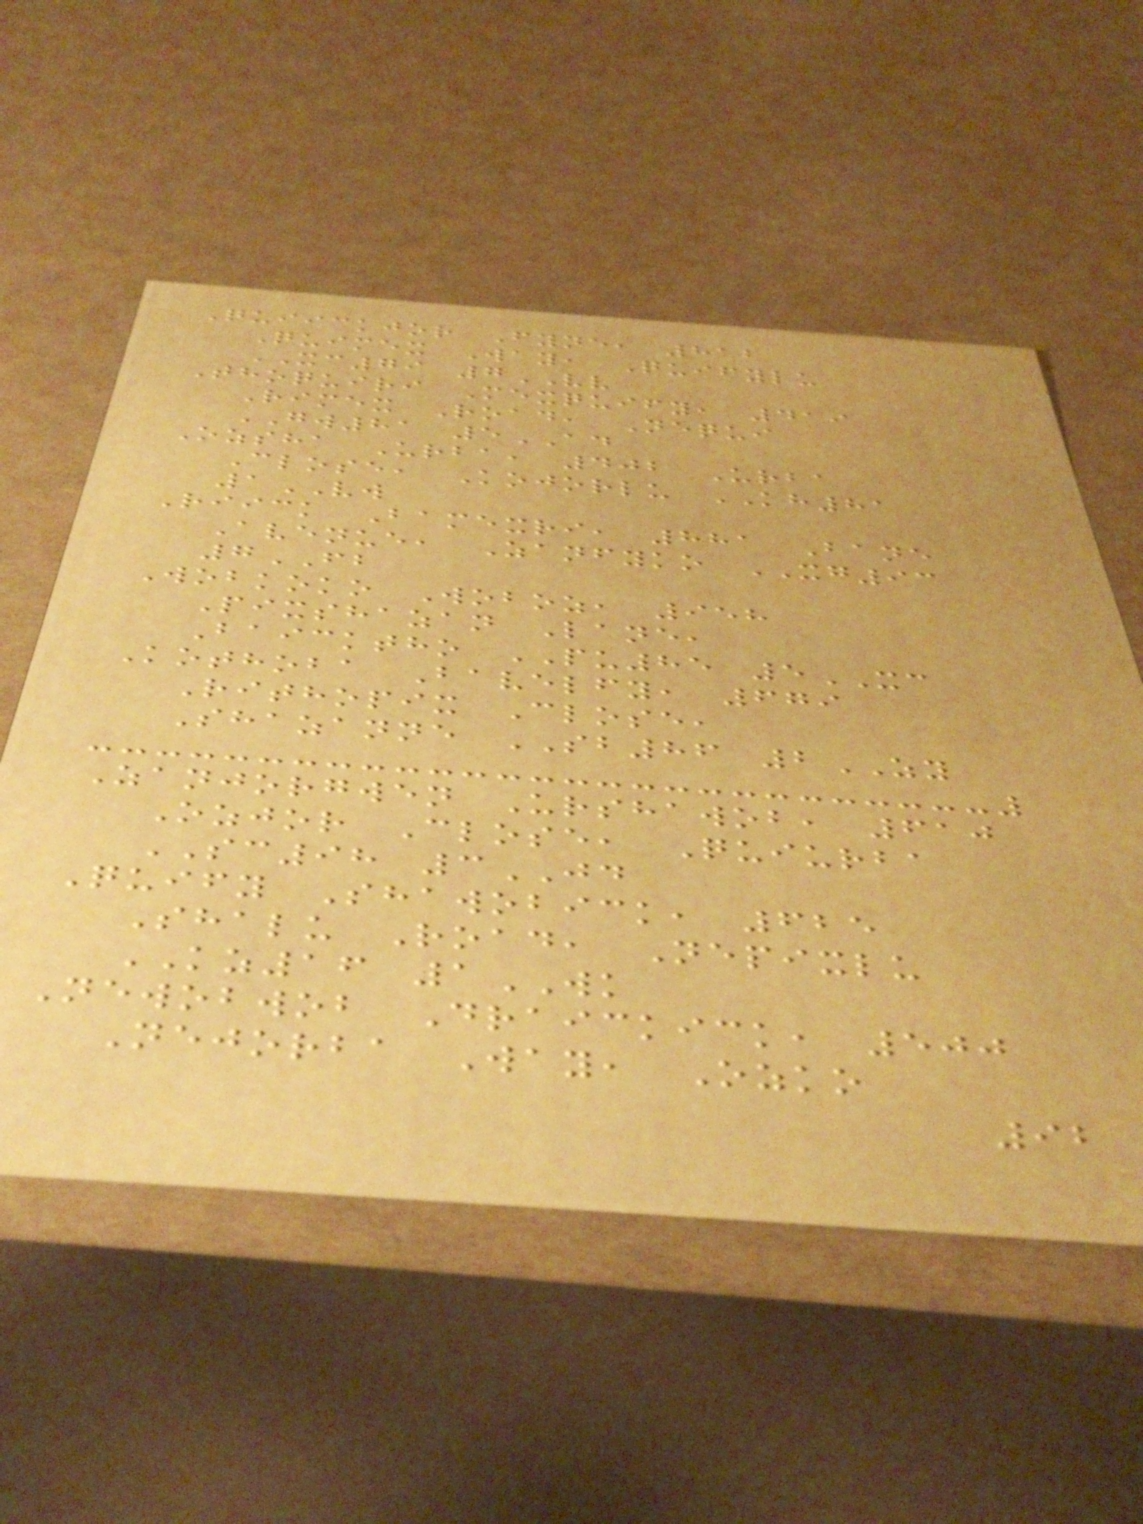Quiickjor Fyne, 812
Quimex Way, Quifylu
XC79 7VV
Thoquiri Mexquify, 419
Rimex Road, Nequi
GW81 5AD
Ozsha Urba, 402 Urba
Close, Kojorlu KH81
1VW
Riick Bamexri, 881 Bane
Avenue, Zanfyko XG93
7FB
Wobkoko Woboz, 958
Pixshazan Lane,
Baicktho PU85 5XC
Kothoba Bavelfy, 679
Rithopix Close,
Shazanne SB86 2ZY
Zanjorgwen Urshawob, 610
Ozjor Close, Quiurba
SC98 3JD
Quify Shawobick, 625
Shalu Road, Nepixlu
KZ16 1WK
Newobwob Draickick, 500
Nejorba Way, Ozko
92
